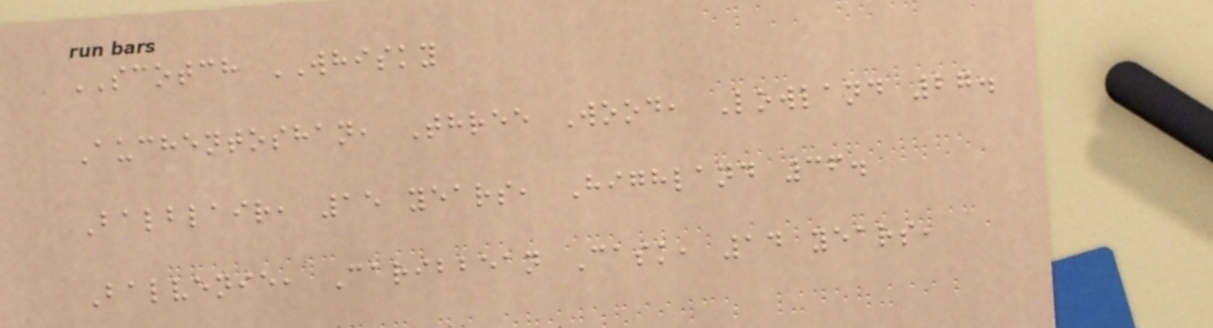SCOTCH WHISKY
Auchentoshan, Three Wood, Lowland 27.
Balblair, 15 years, Highland 36.
Balvenie, Caribbean Cask, 14 years,
